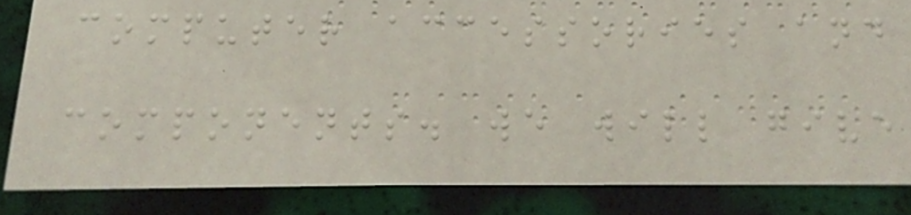computer accessories and
components. we will give
